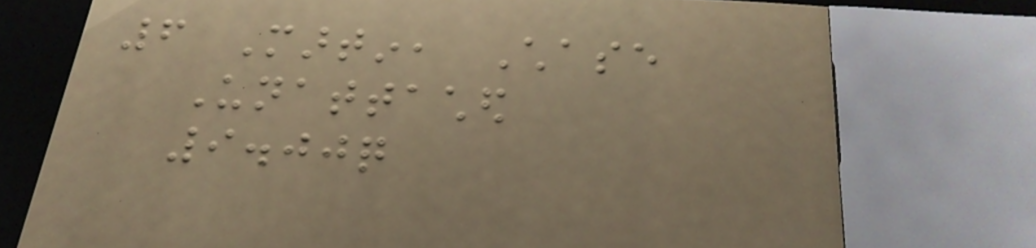6 Martin, Chase
Unattached
9.00q
